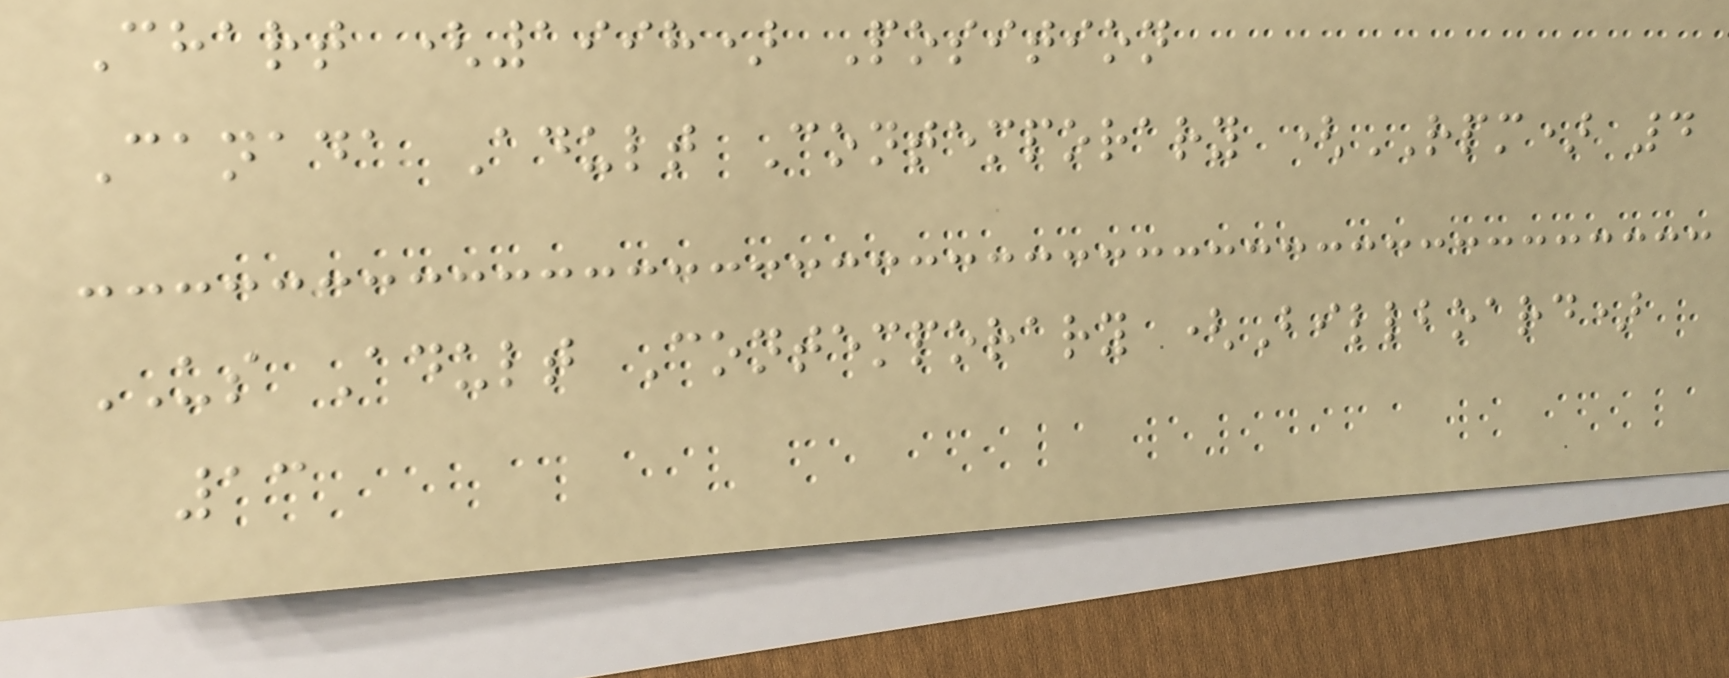Chart (1998) Position
Canada Adult Contemporary (RPM) 4
US Adult Contemporary (Billboard)
13
